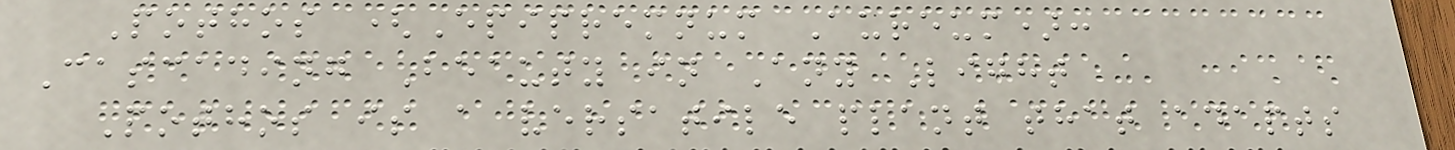Pothos (Epipremnum Aureum):
Cascading Beauty in Any Light
Pothos is a versatile plant that adapts
